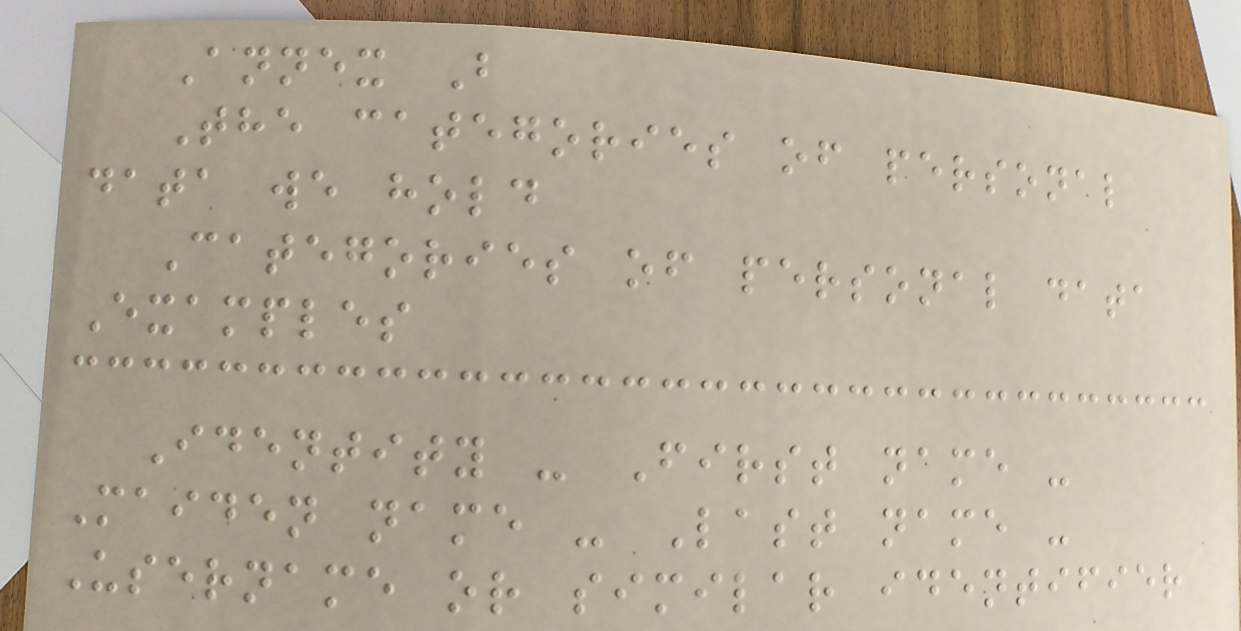Annex B
The categories of personal
data we hold
Categories of personal data
Examples
Identity - First name -
Maiden name - Last name -
Username or similar identifier
